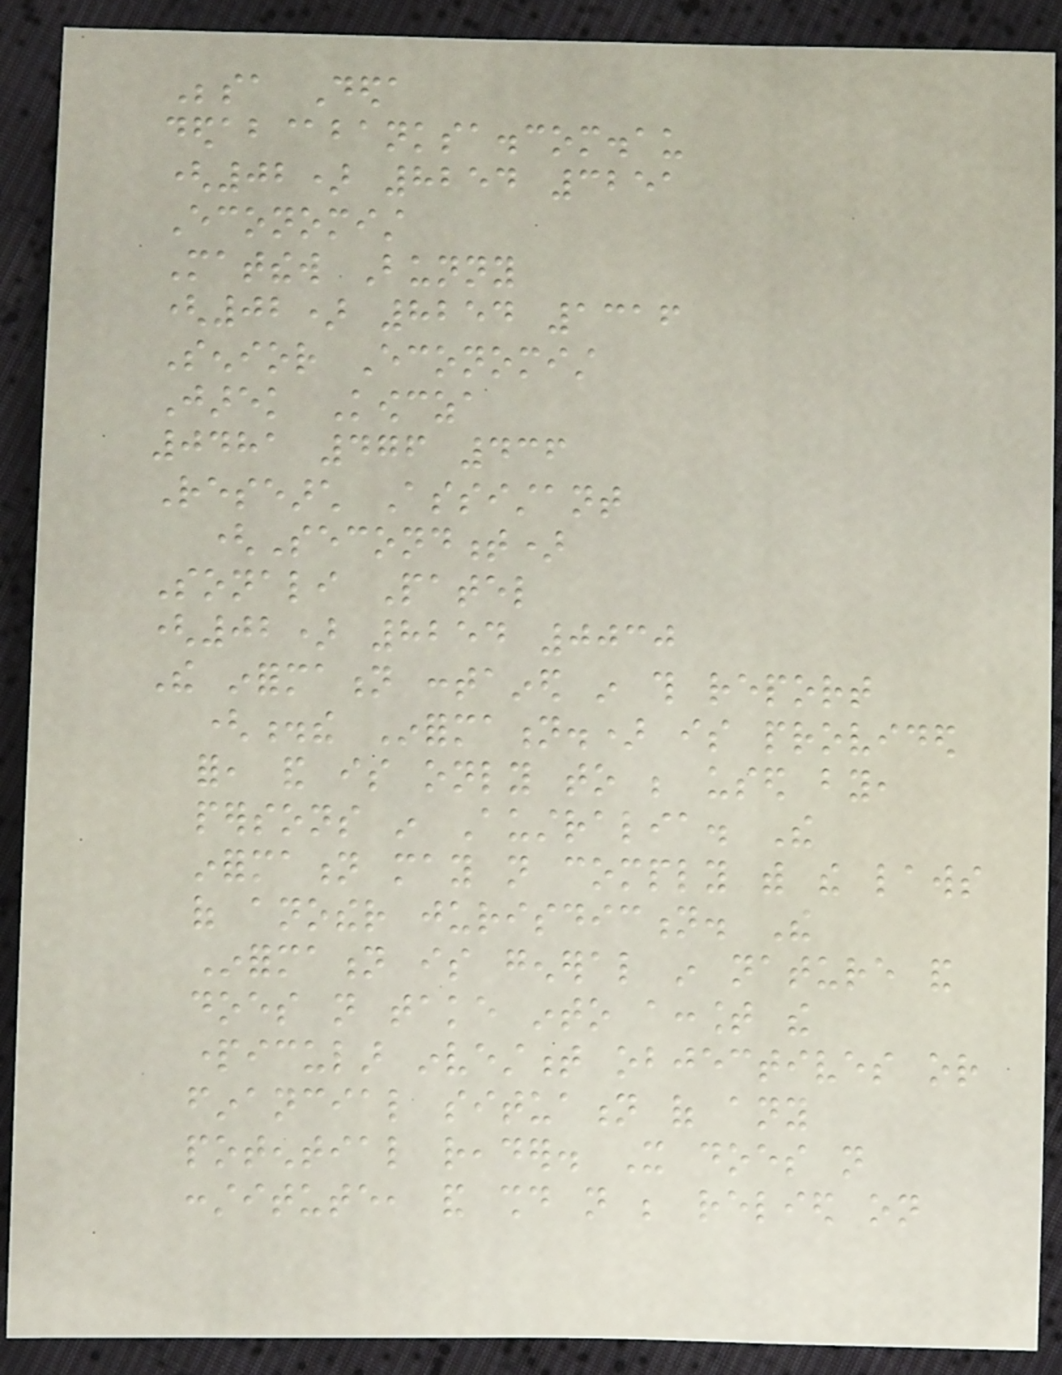Besa Deda
dedab@banksa.com.au
(02) 8254 3251
Economist
Matthew Bunny
(02) 8254 1316
Senior Economist
Jarek Kowcza
0481 476 436
Research Assistant
(Secondment)
Sonali Patel
(02) 8254 0030
The information contained in this report
(.the Information.) is provided
for, and is only to be used by,
persons in Australia. The
information may not comply with the laws
of another jurisdiction. The
Information is general in nature and
does not take into account the
particular investment objectives or
financial situation of any
potential reader. It does not
constitute, and should not be relied on
